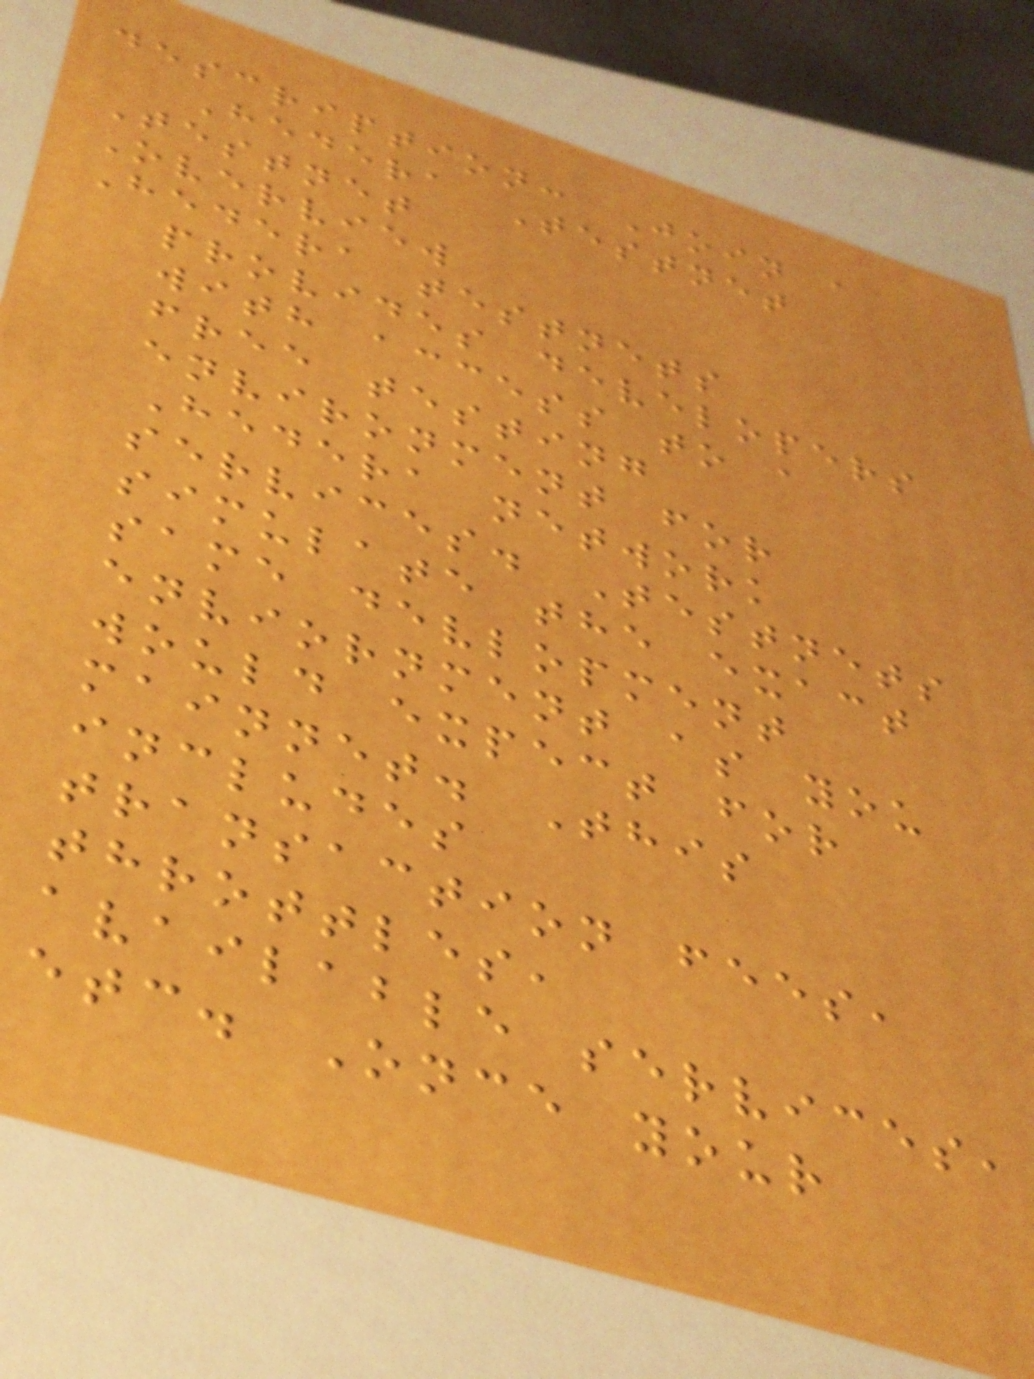description: Join a
Hedera Testnet
Testnet
Overview
Hedera testnets
provides developers
with access to a
free testing
environment for
Hedera network
services. Testnets
simulate the exact
same devlopment
enviornment as you
would expect for
mainnet. This
includes
transaction fees,
throttles,
available services,
etc. Once your
